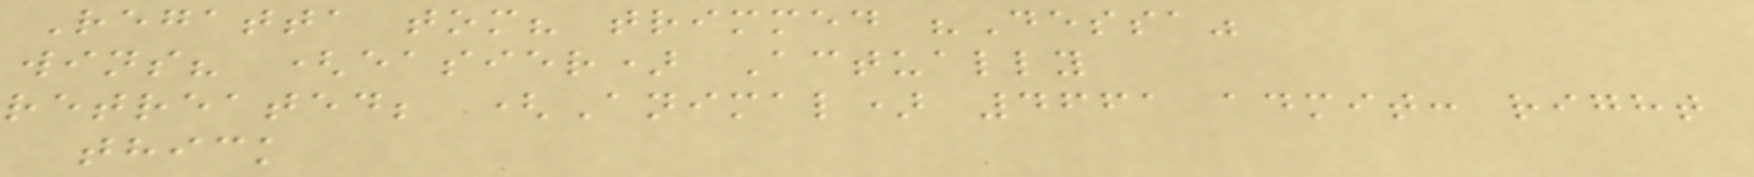Regatta tom? trimmed "Dessa"
wins? (easier) Actually
retreated; (Animal) 4661 admit: right
thick
